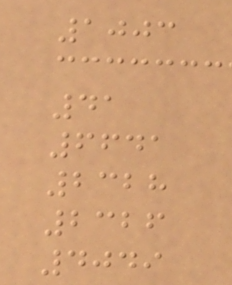1003
41
6641
2328
2326
4049
